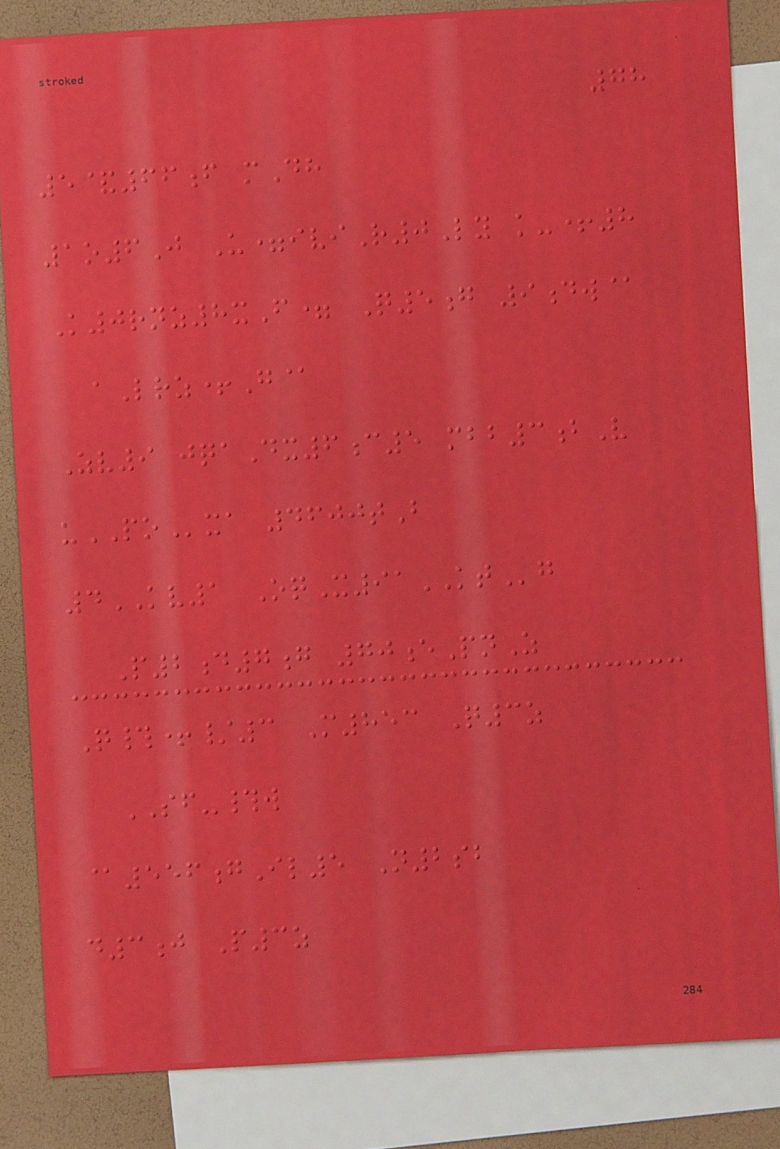78
5&66f mDh
1o6J U=iviR0Ly k-+8
K0rnz8xF= Q5g 9dw@
aLrz+G@
Zv9 jqaDx6c5 mbb3bV
uPOxa 4600tB
4KV1 OqX91KTg
P2d7g 70ePnZ
Q#+/3 M853 Q3z
SF-#w
@556gIl5 N2sb
d3j P3z
